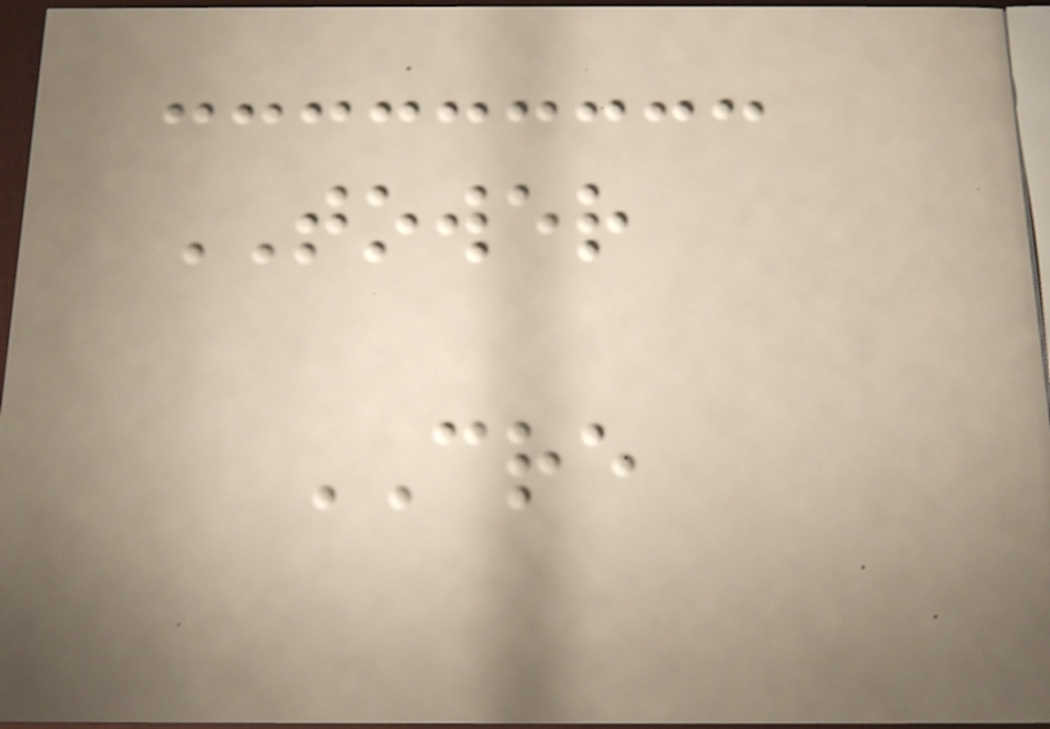TOWER
CRE
